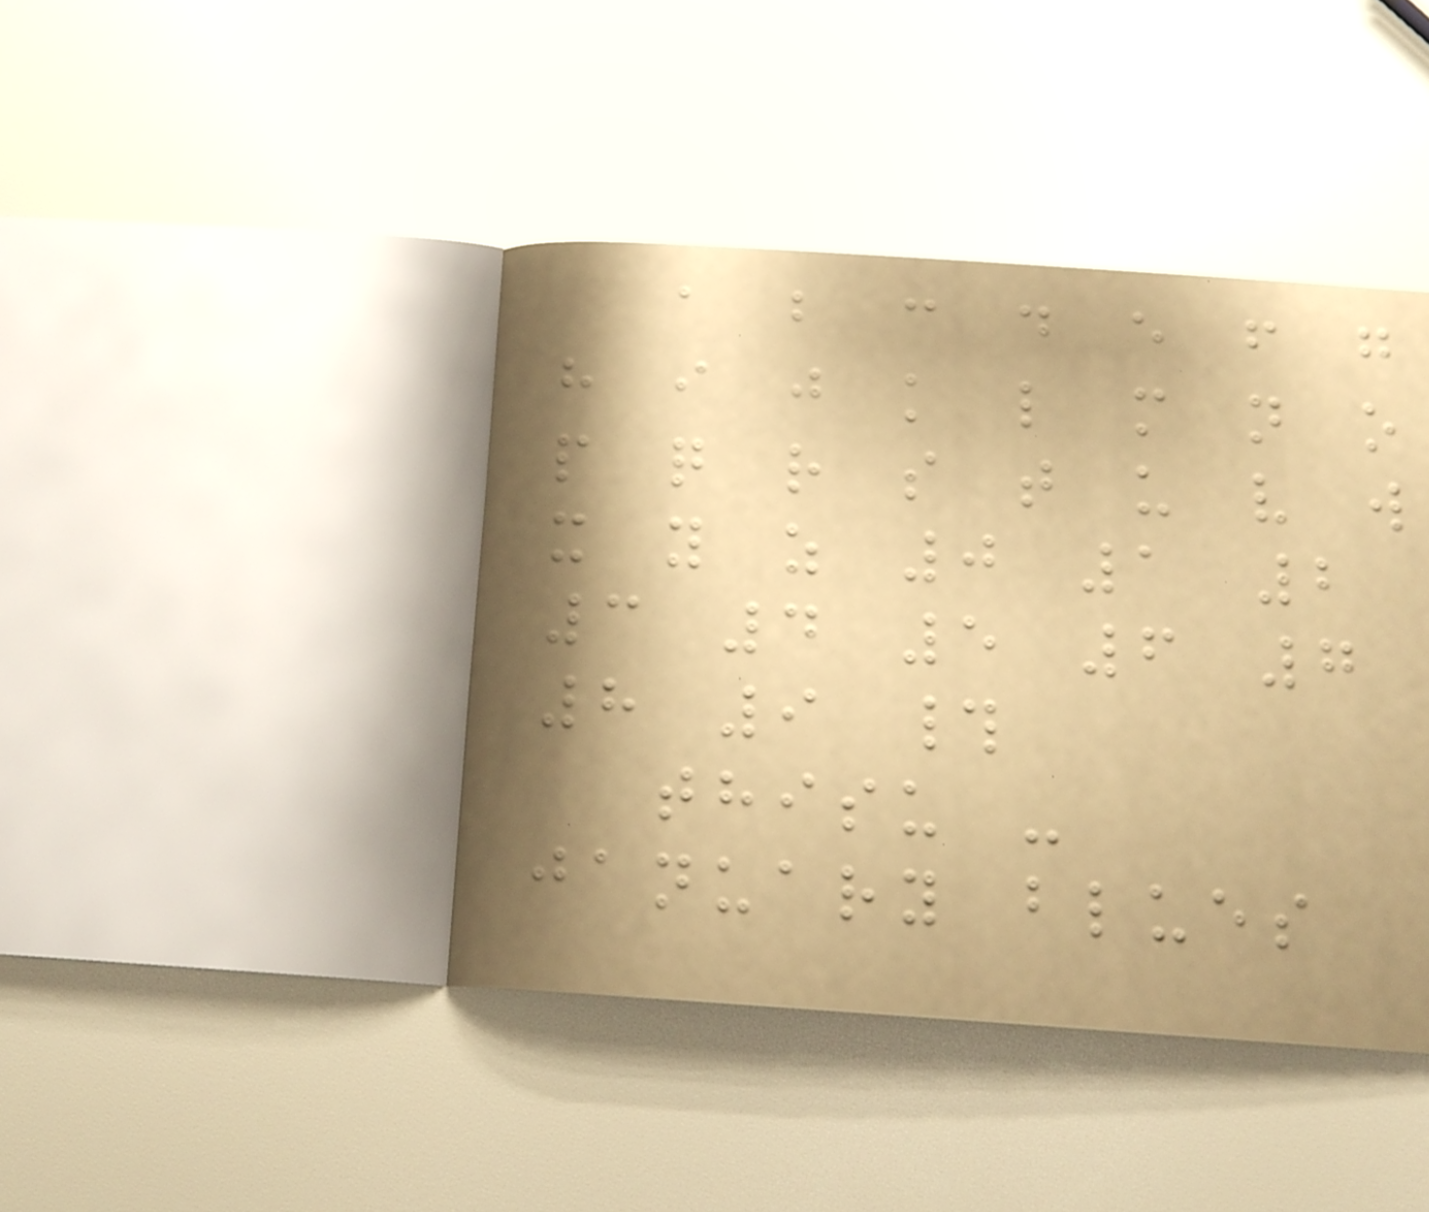a b c d e f g
h i j k l m n o
p q r s t u v w
x y z 0 1 2
3 4 5 6 7
8 9 #
thisu -
january blues
